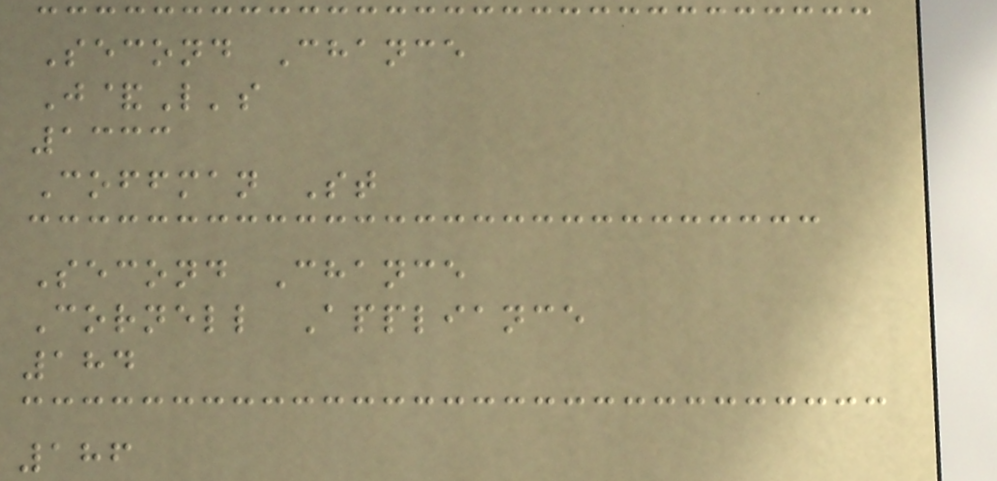Second Chance
J&L's
1333
Coffman St
Second Chance
Cornell Appliance
184
186
